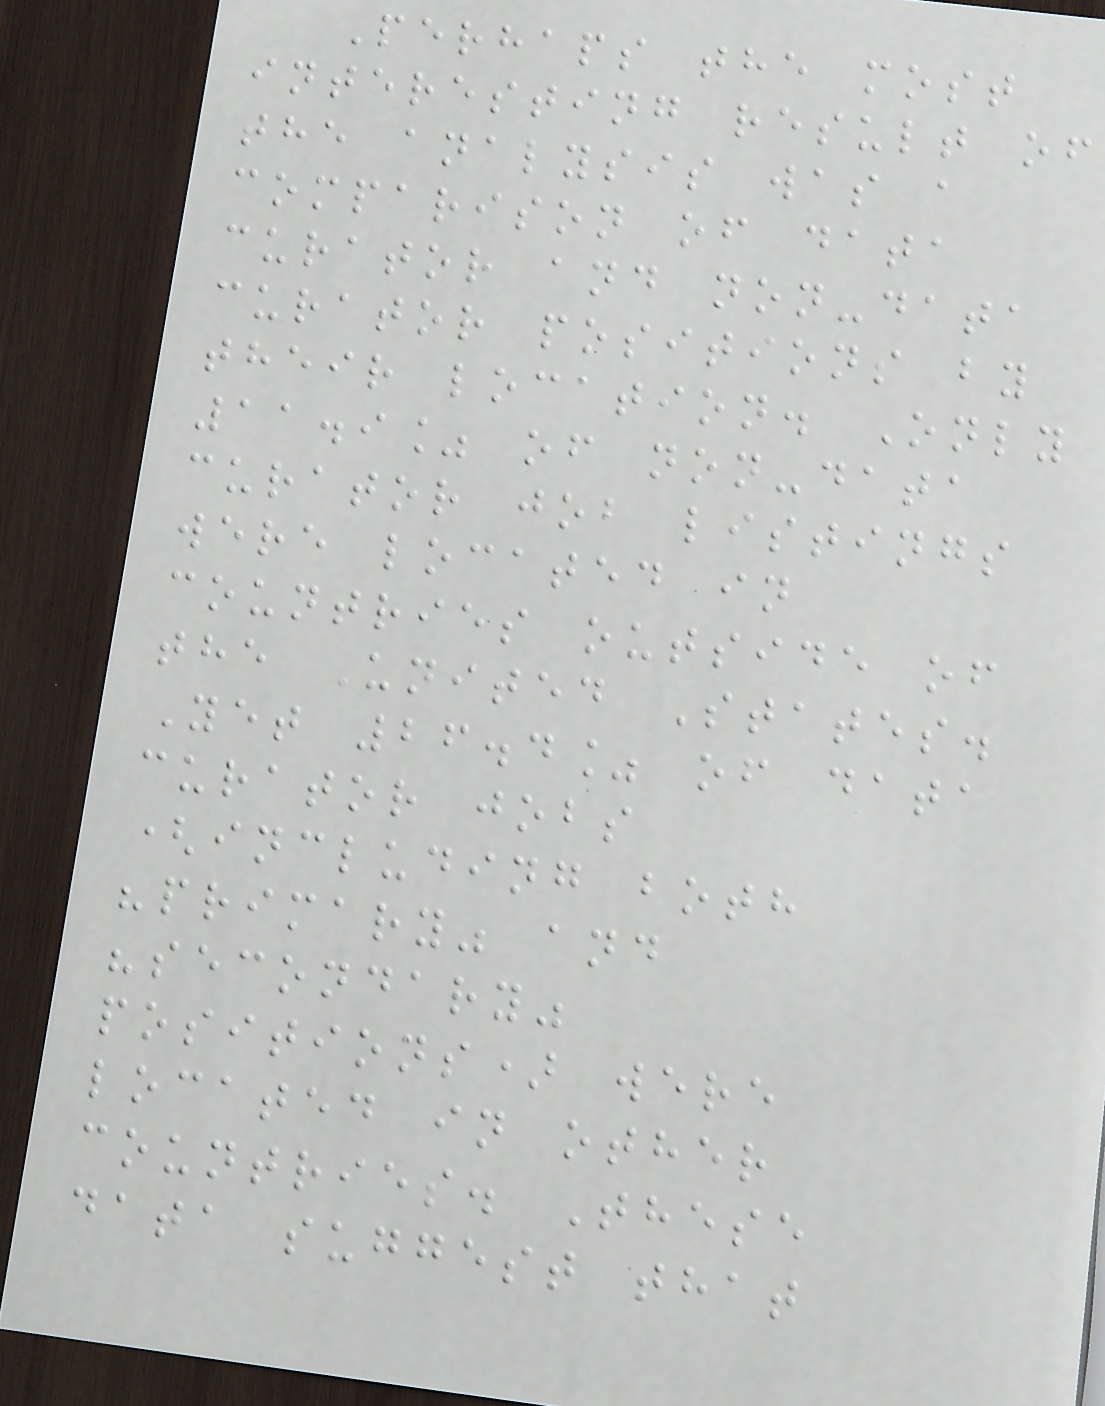Perhaps the most
interesting result of
the analysis was a
comparison of data
curator and non-data
curator positions by
their location. Only
11.9% of non-data
curator job listings
were located in
countries outside of
the United States.
Yet 26.4% of data
curator jobs
(including both
"primary" and
"secondary"
positions) were
located in other
countries. These
data suggest that
